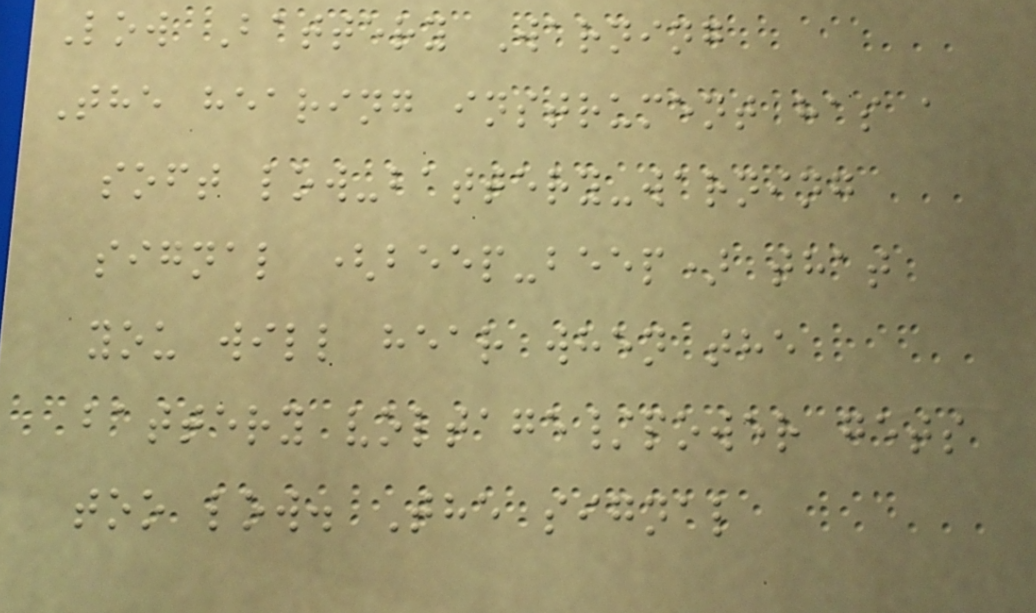Low Battery Warning
The hearing instrument has a
soft low-battery-warning
signal (beep-beep) that
you will hear when the
battery voltage/power gets
too low. The signal
